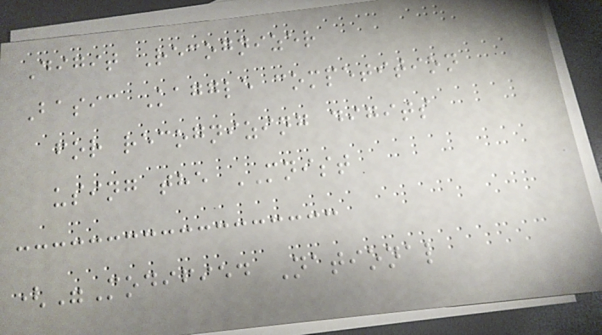Digit Recognizer
Basic Kaggle competition
for recognizing digits
using the MNIST
("Modified National
